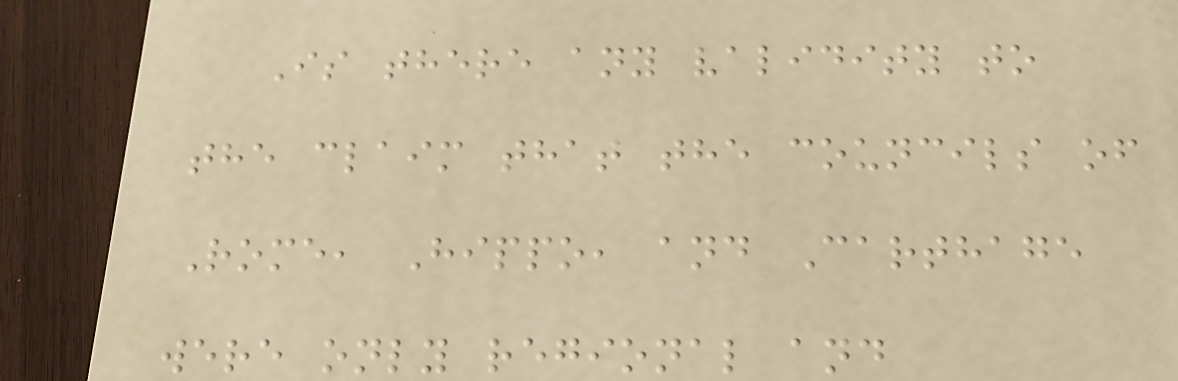Is there any validity to
the claim that the councils of
Rome, Hippo, and Carthage
were only regional and
